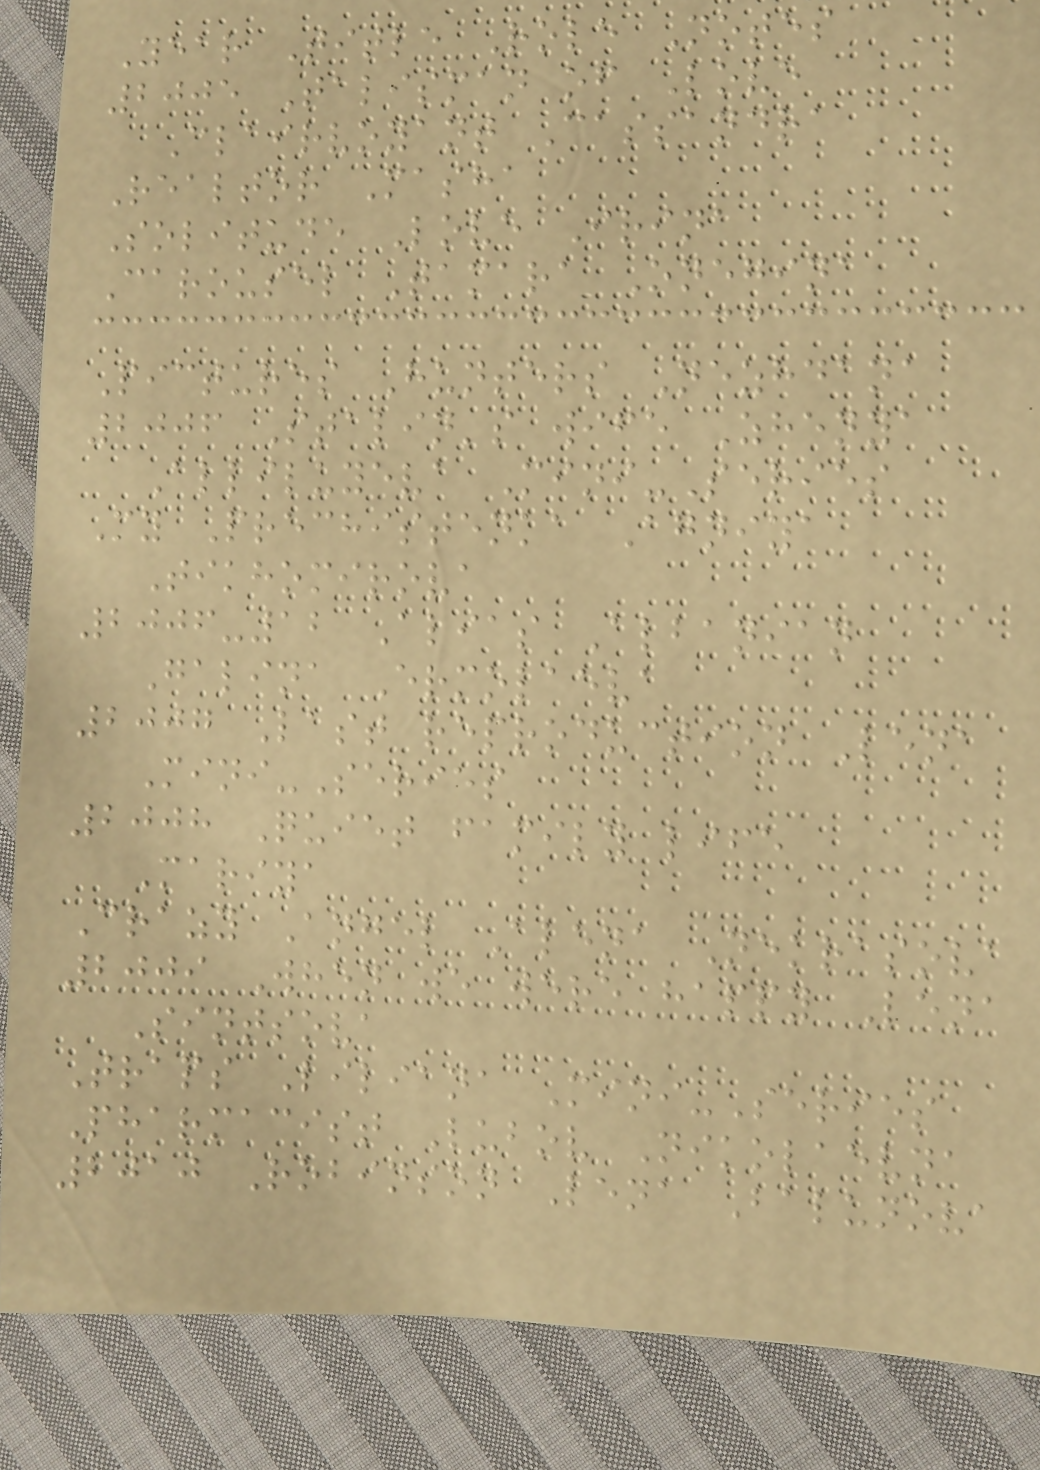Year Title Role Notes
2005 Talisman of Love
Clairvoyant Cassandra
Realtor Masha
Solitude Love Irina
Carousel Tamara Onegina
Pictures Hunters Nezhdana
2006 Stalin's wife Zhenya
Alliluyeva Mini-Series
My Prechistenka Agniya
Tikhomirova
2006-12 Alias Albanian
Galina Ermolaeva
2007 Last reproduction Lena
Mini-Series
2008 Quiet family life
Mariya
Crazy Angel Alena Nekrasova
2009 When we were happy Lena
Sintsova
Traps Liliana Mini-Series
Pharmacist Lubov Nikolaevna
2010 Robinson Lena Balunova
